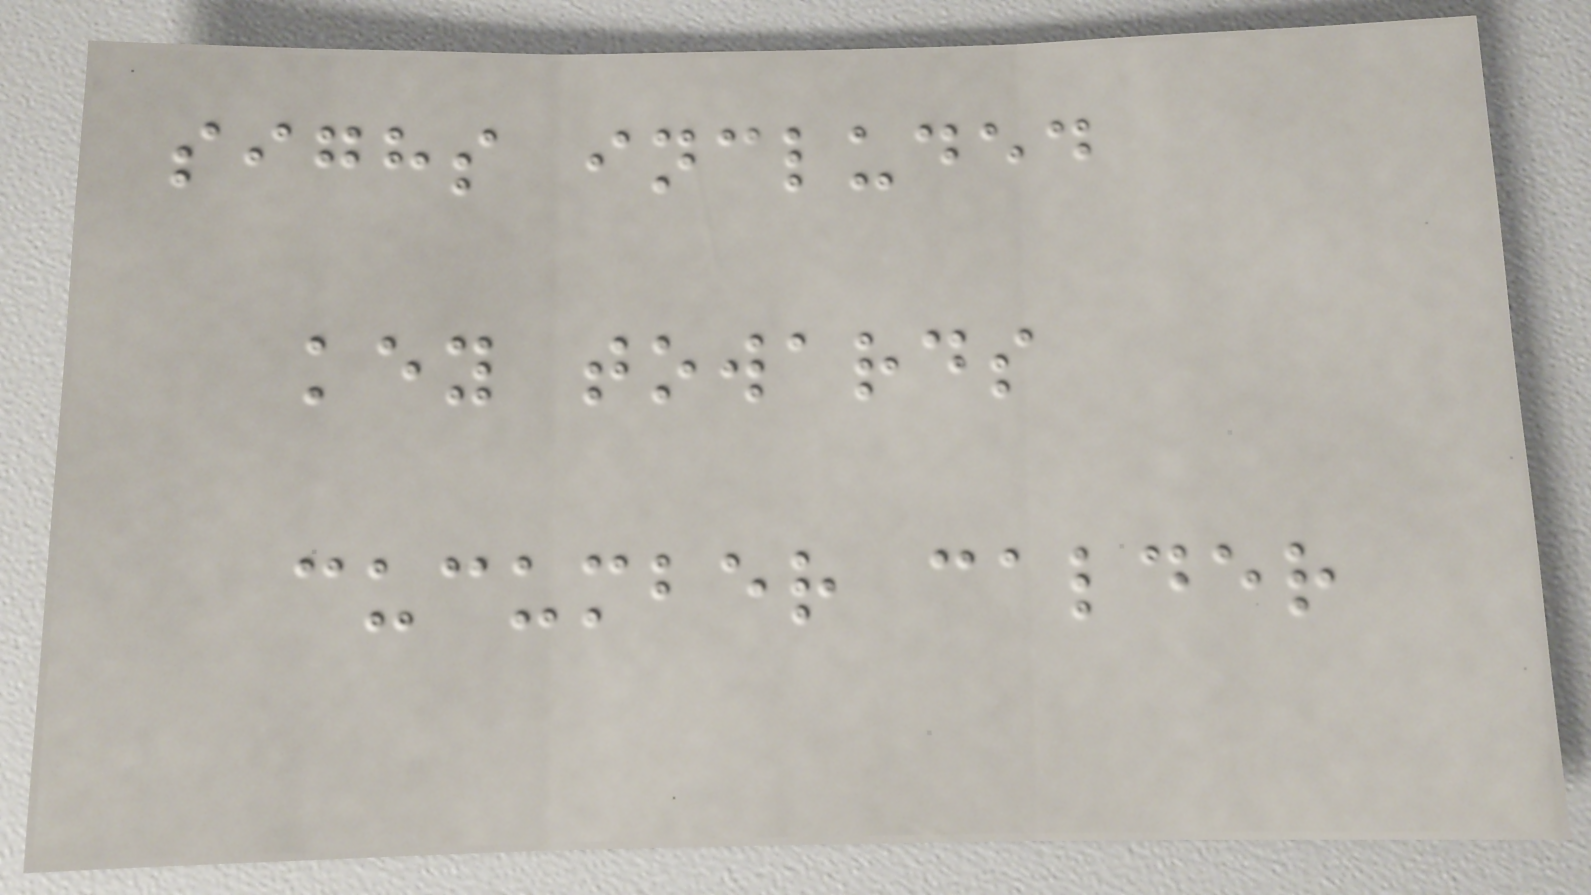sighs included
key towards
cucumber calder
